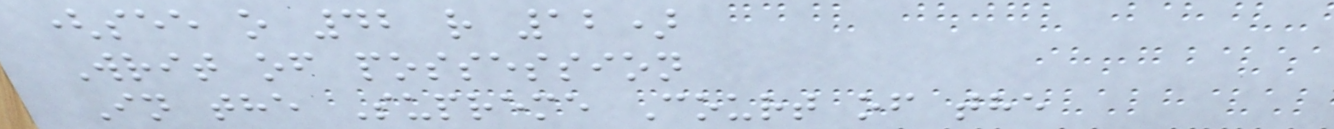(see o 42 r 12)
Writ of possession
In the Supreme Court of the
